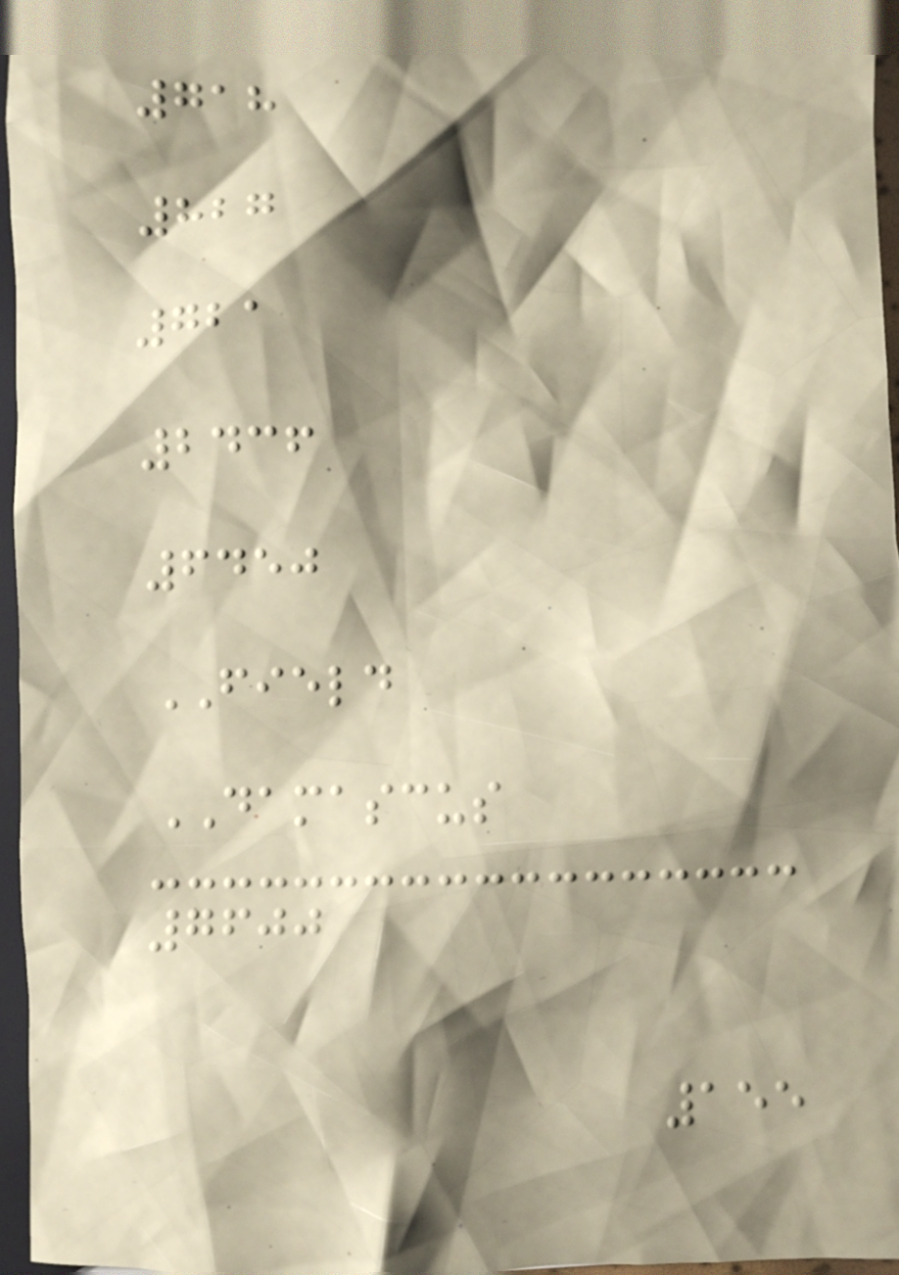718
827
721
2436
6450
FIELD
DAMASCUS
7600
155
